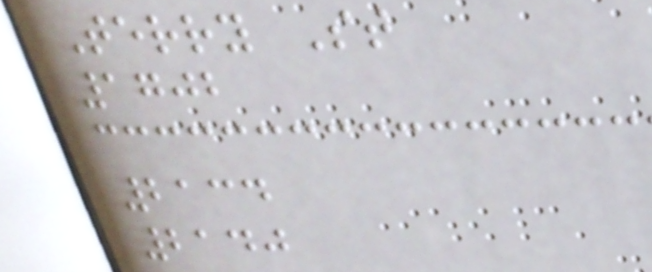Terry St
1702
2134
2140
